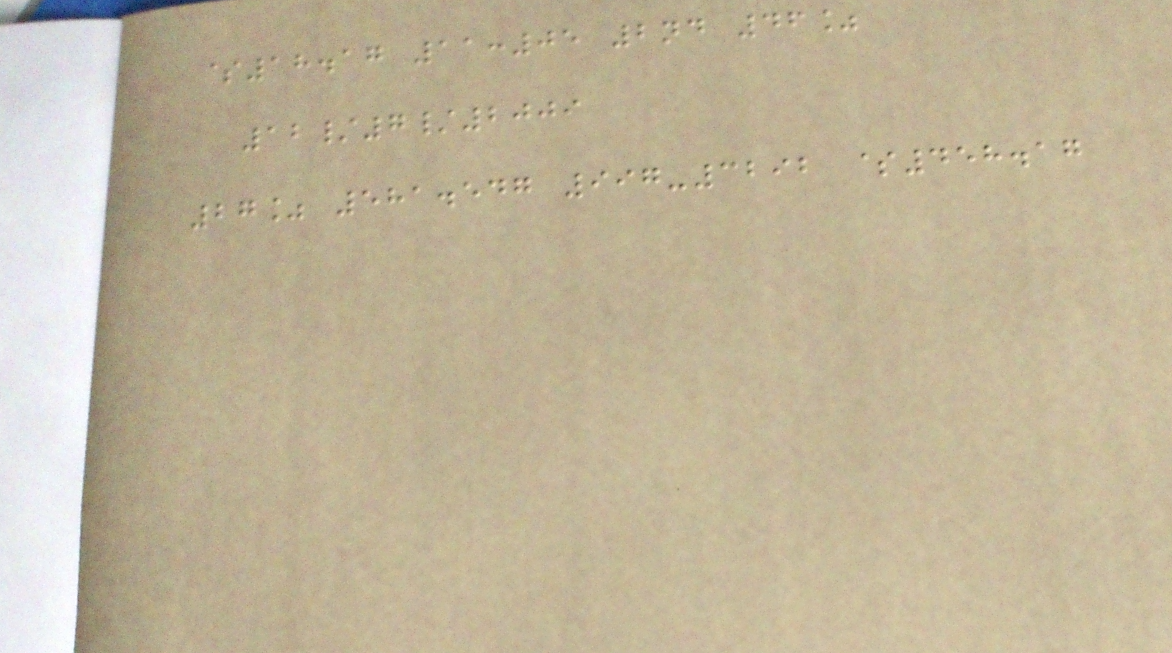$18.17 11:05 2nd 46%
12/7/2009
27% 581.547 997-3292 $458.17
